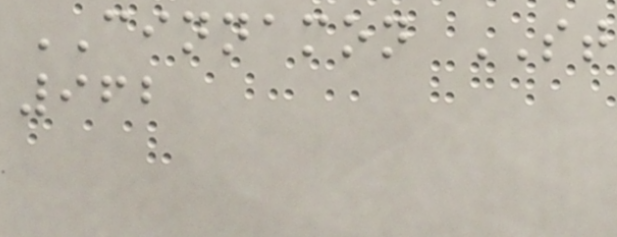CINNAMON ST
962
